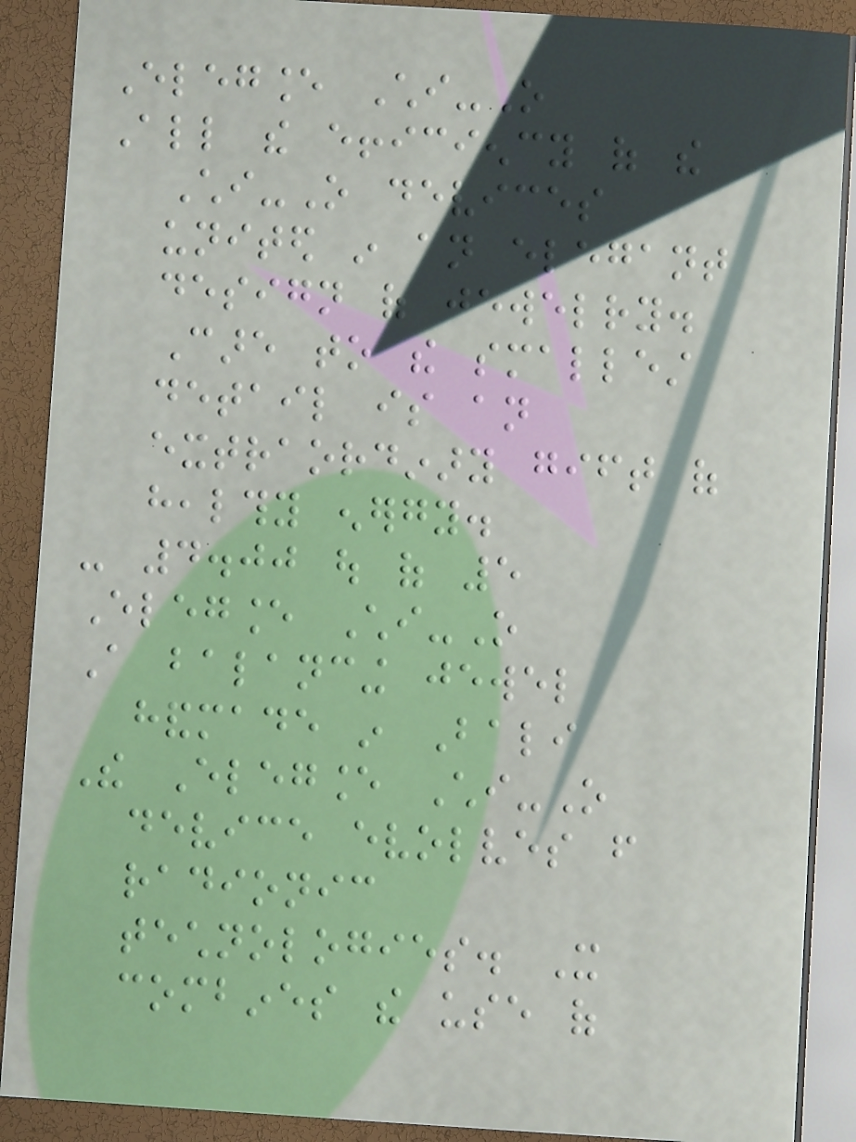Elegance Chi-O
All the efficiency of the
Chi-O devices
united in an elegant
design of jewelry.
Care to the smallest
detail is an
extraordinary gift of
healthy energy.
- 4.00 out of 5
Elegance Chi-O
A balancing jewel
handmade in Bali
The Elegance Chi-O
device evolves from
radionic
technologies. It
combines the use of
